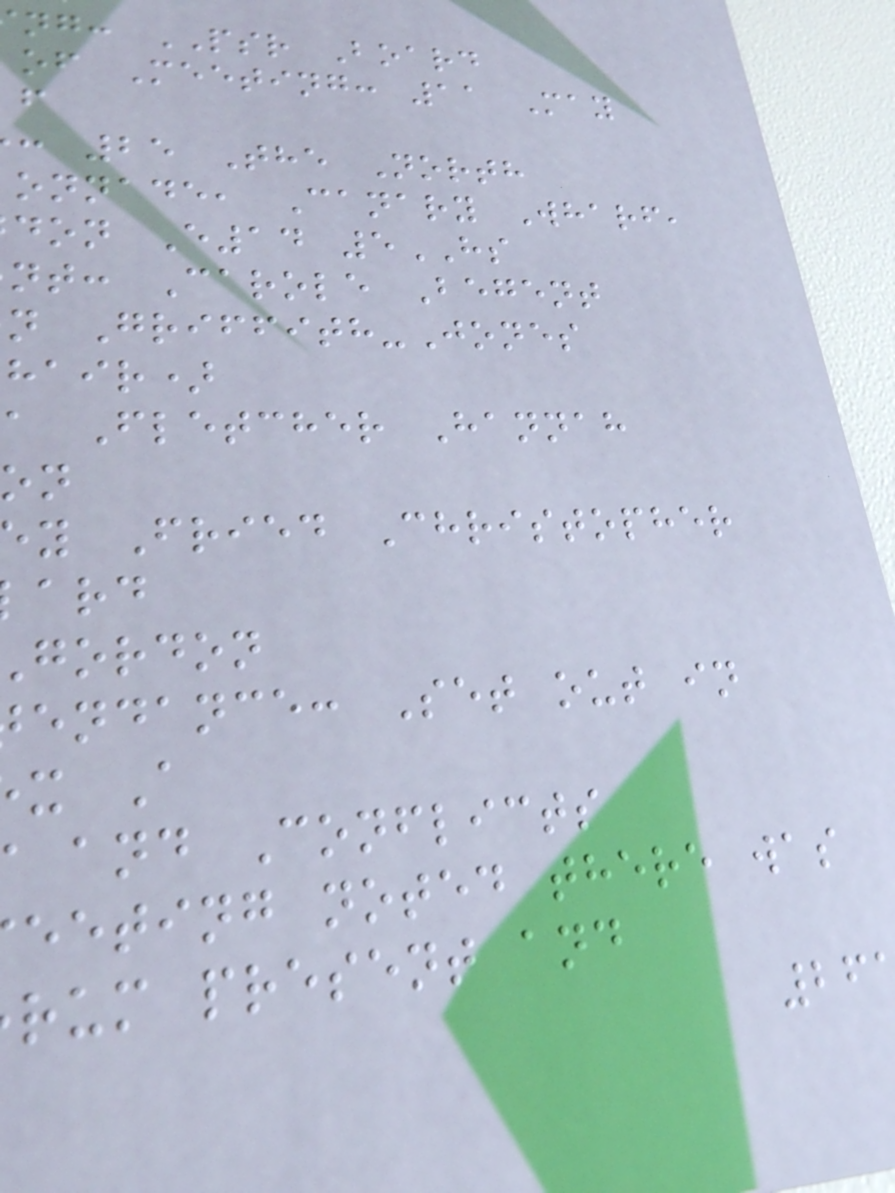ng: PSR Board
of Meeting: 11 May
: 25 The North
onnade, Canary Wharf,
don E14 5HS
nt: Carole Begent
n Griffith-Jones
hair)
a Fletcher Hannah
y Fried Christopher
gordon
endance: Set out in
x A
and Conflicts
eeting noted there was
rum present and
